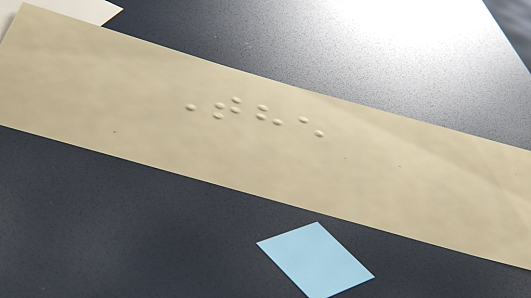The
